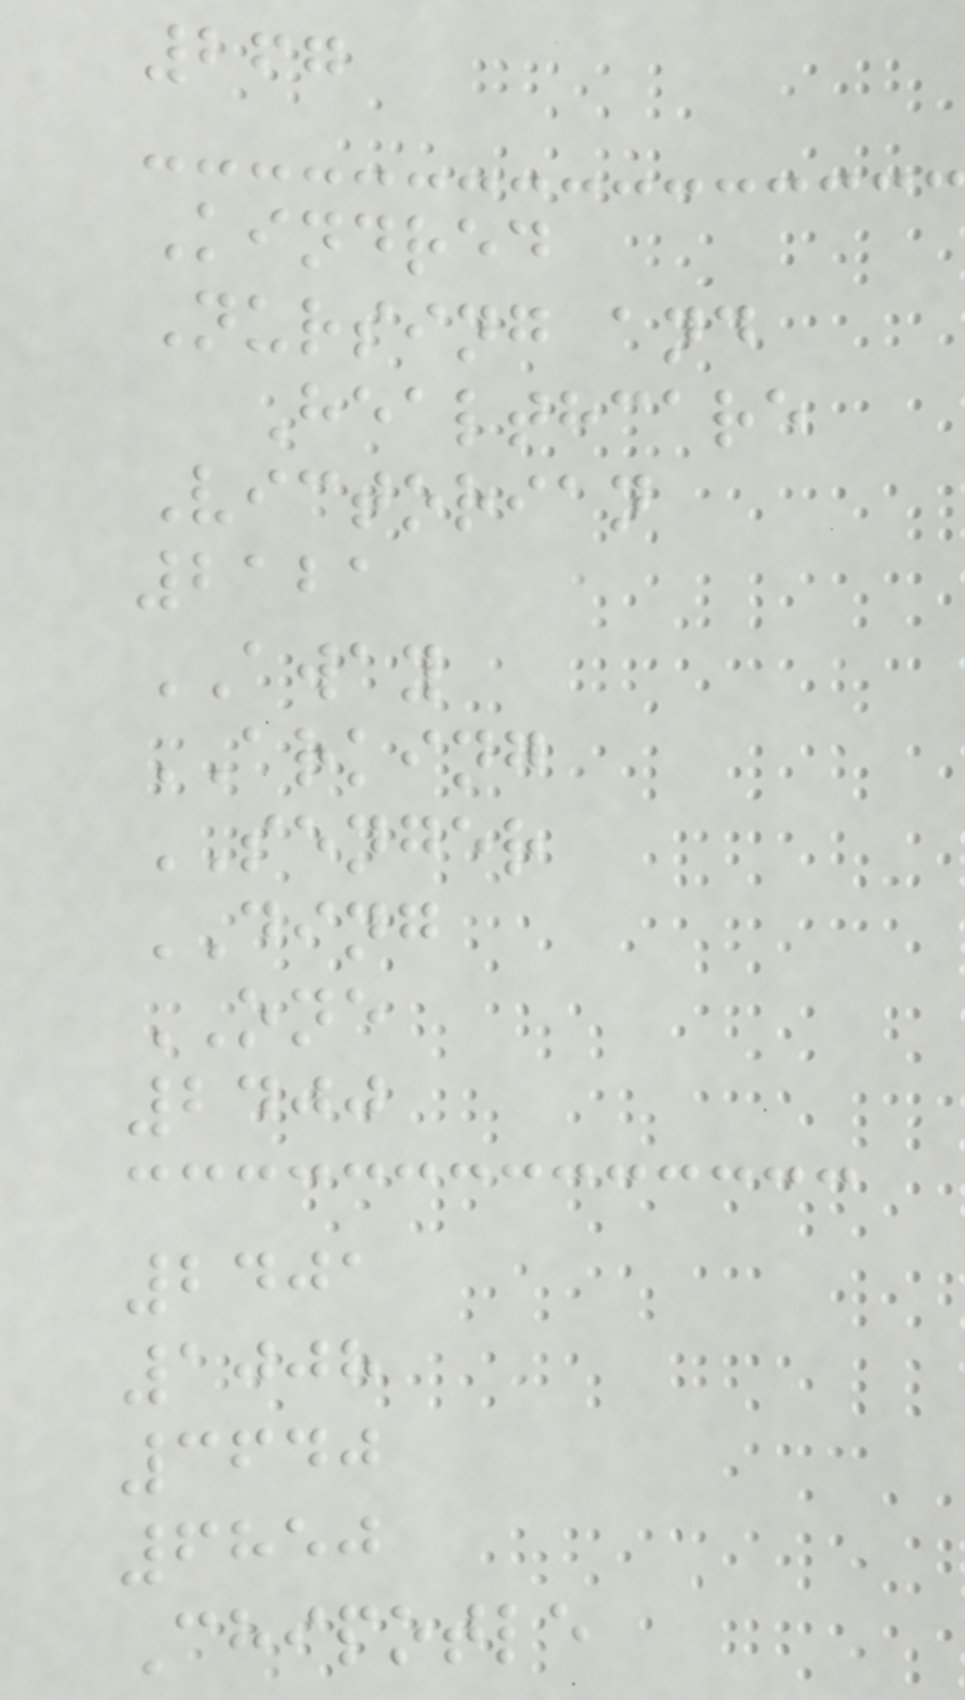267
Kindred
Nursing and
Healthcare
Victorian
2121
AWAY
ARKING
SENGER
DING
ONE
2400
2401
1008
3640
6850
Chipotle
